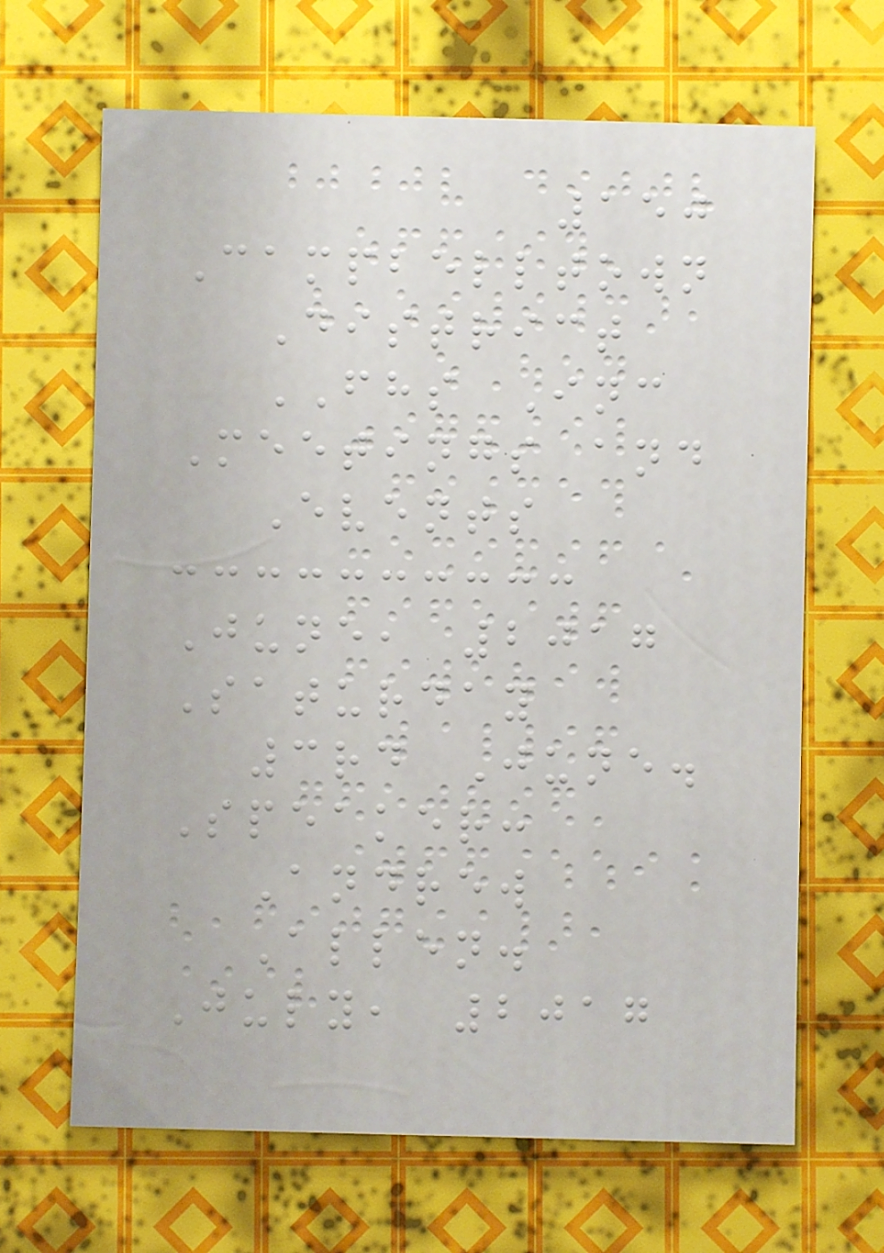150
Campbelltown
District
FHS Inc
Meetings and
Events
June, 2017
Saturday
3rd June.
Speaker:
Andrew
Allen.
July, 2017
